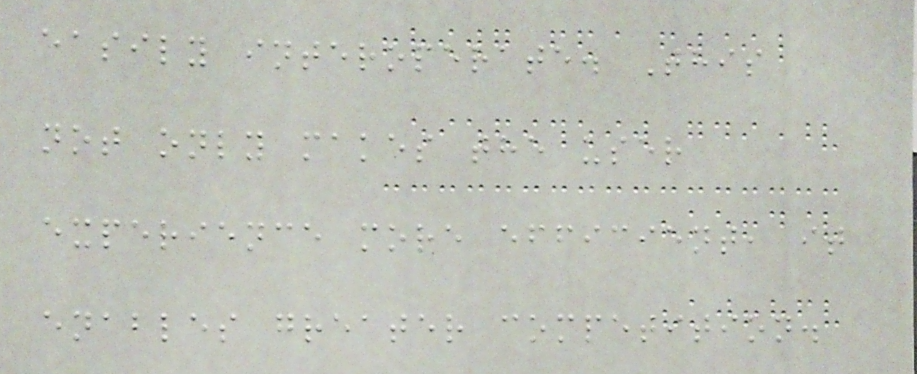easily interoperate. This
not only makes the user
experience more efficient, it
enables greater competition.
